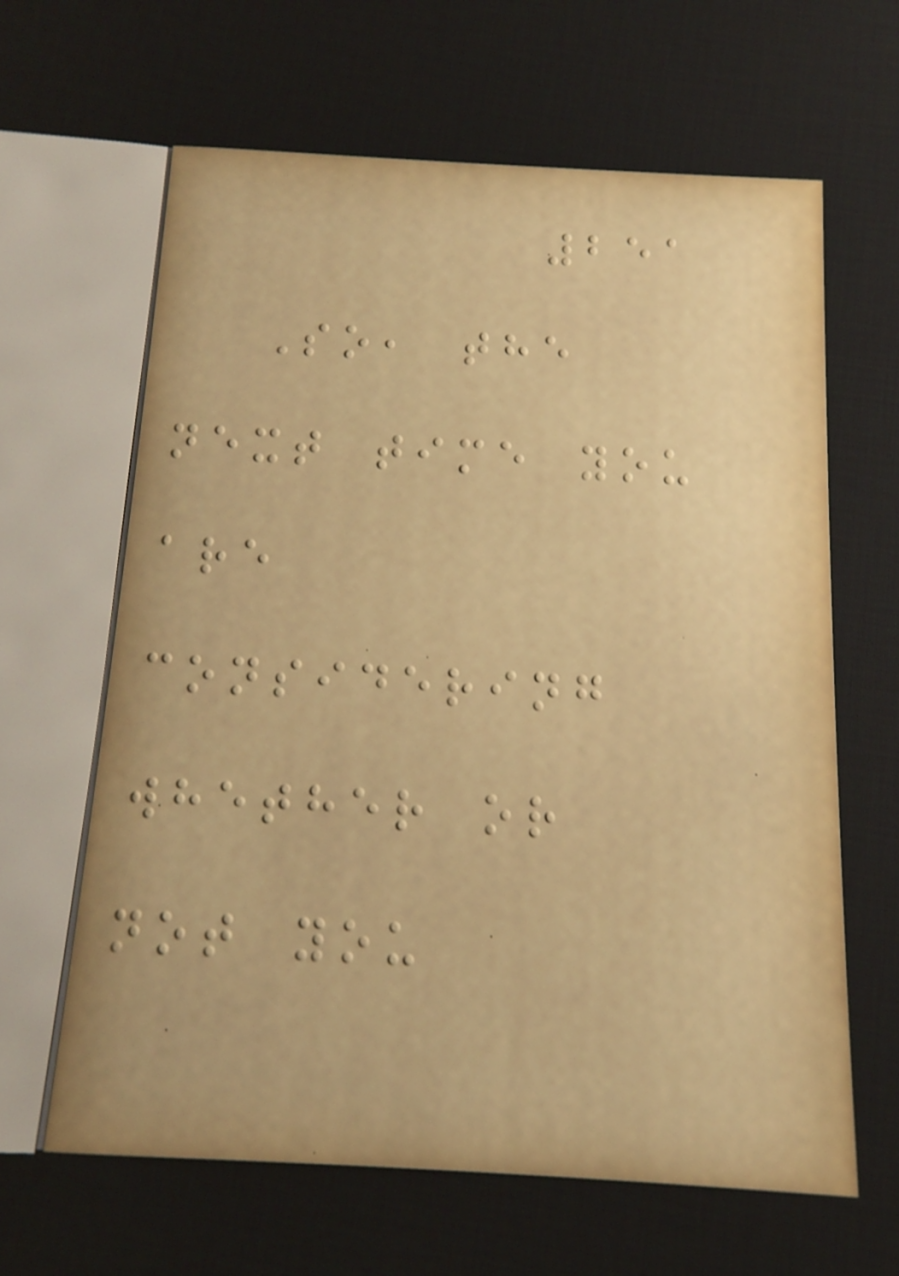251
So, the
next time you
are
considering
whether or
not you
